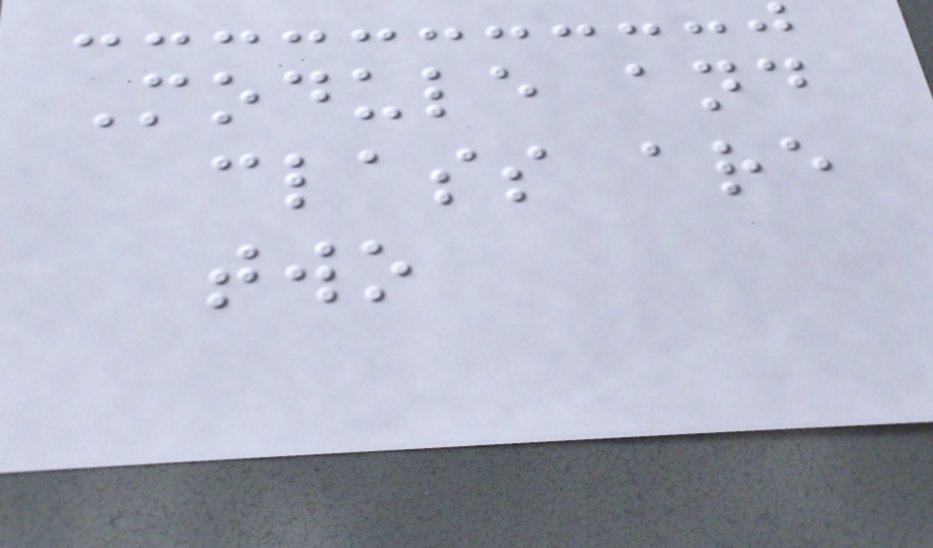Module and
class are
two
